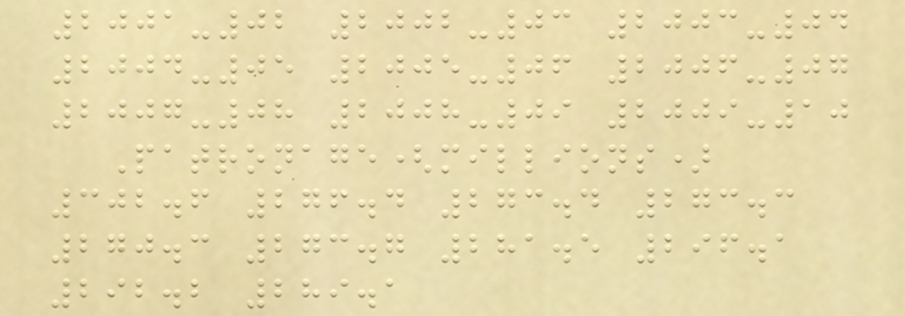2001-02 2002-03 2003-04
2004-05 2005-06 2006-07
2007-08 2008-09 2009-10
Patronage(millions)
302.6 276.4 273.4 273.3
270.3 273.7 281.5 296.1
292.2 289.1
